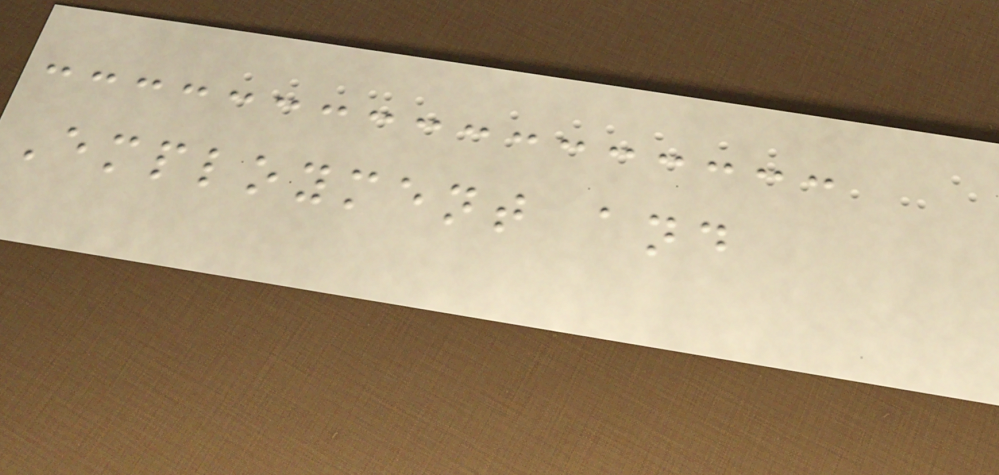Employment and
